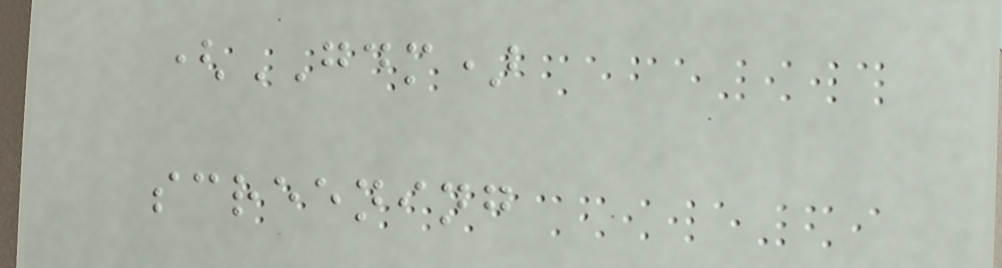(GDM)
screening
